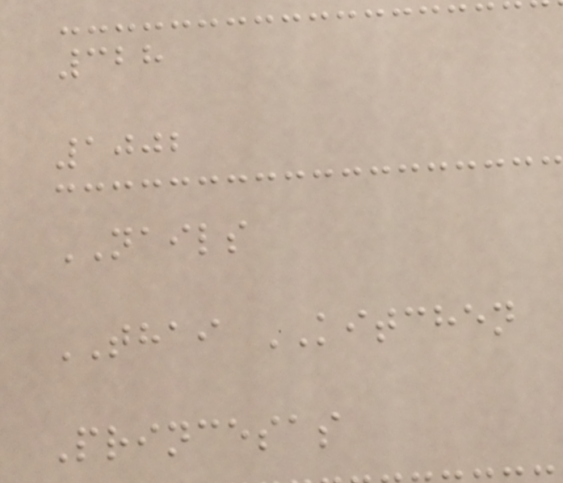328
1002
NAILS
THAI KITCHEN
Princesas
